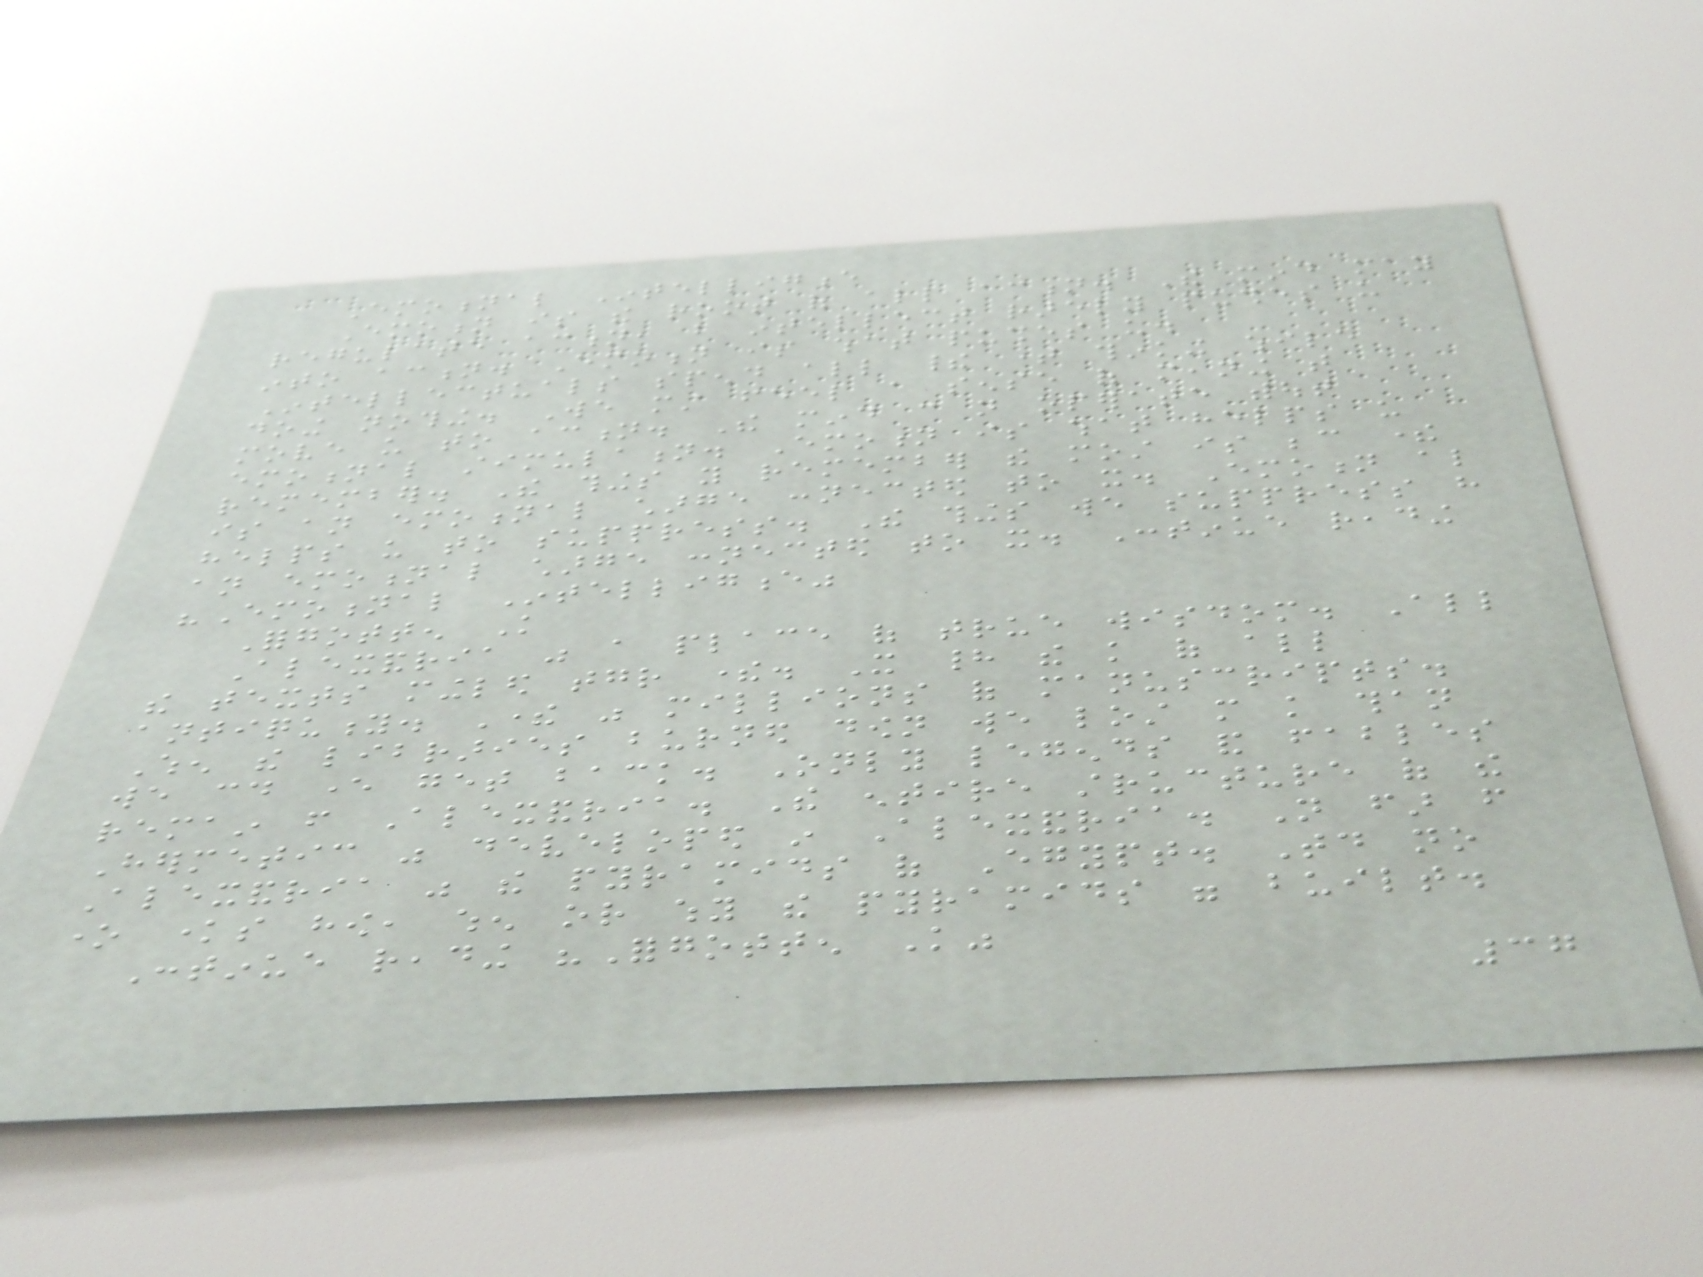Emotional Intelligence
Emotion is the root of all action. The mind may
regulate action, but intellect rarely pushes us
into action. Emotion is what pushes us.
Intellectuals spend all their time thinking while
doing nothing. We must feel a sense of meaning that
move us to action. The mind can not operate without
emotional stimulation. Emotion is what helps us
remember. The things you remember the most is because there
is an emotional charge connected to it. Emotion also
helps us to suppress. The things we suppress have
an emotional charge connected to it. Continue reading
"Emotional Intelligence"
Forgotten Knowledge
Alexandria was a place of true wisdom. All
the texts mingled together there. It had the knowledge of all
antiquity. There was millions of manuscripts.
When the libraries burned down we lost more knowledge than
we could ever get back. Only legends and fables
remain from Alexandria. The entire structure of the
Hermetic was developed in Alexandria. Not far from
Alexandria was the pyramids of Egypt. Today no
one knows how, when or why the pyramids were built.
Continue reading "Forgotten Knowledge"
37
